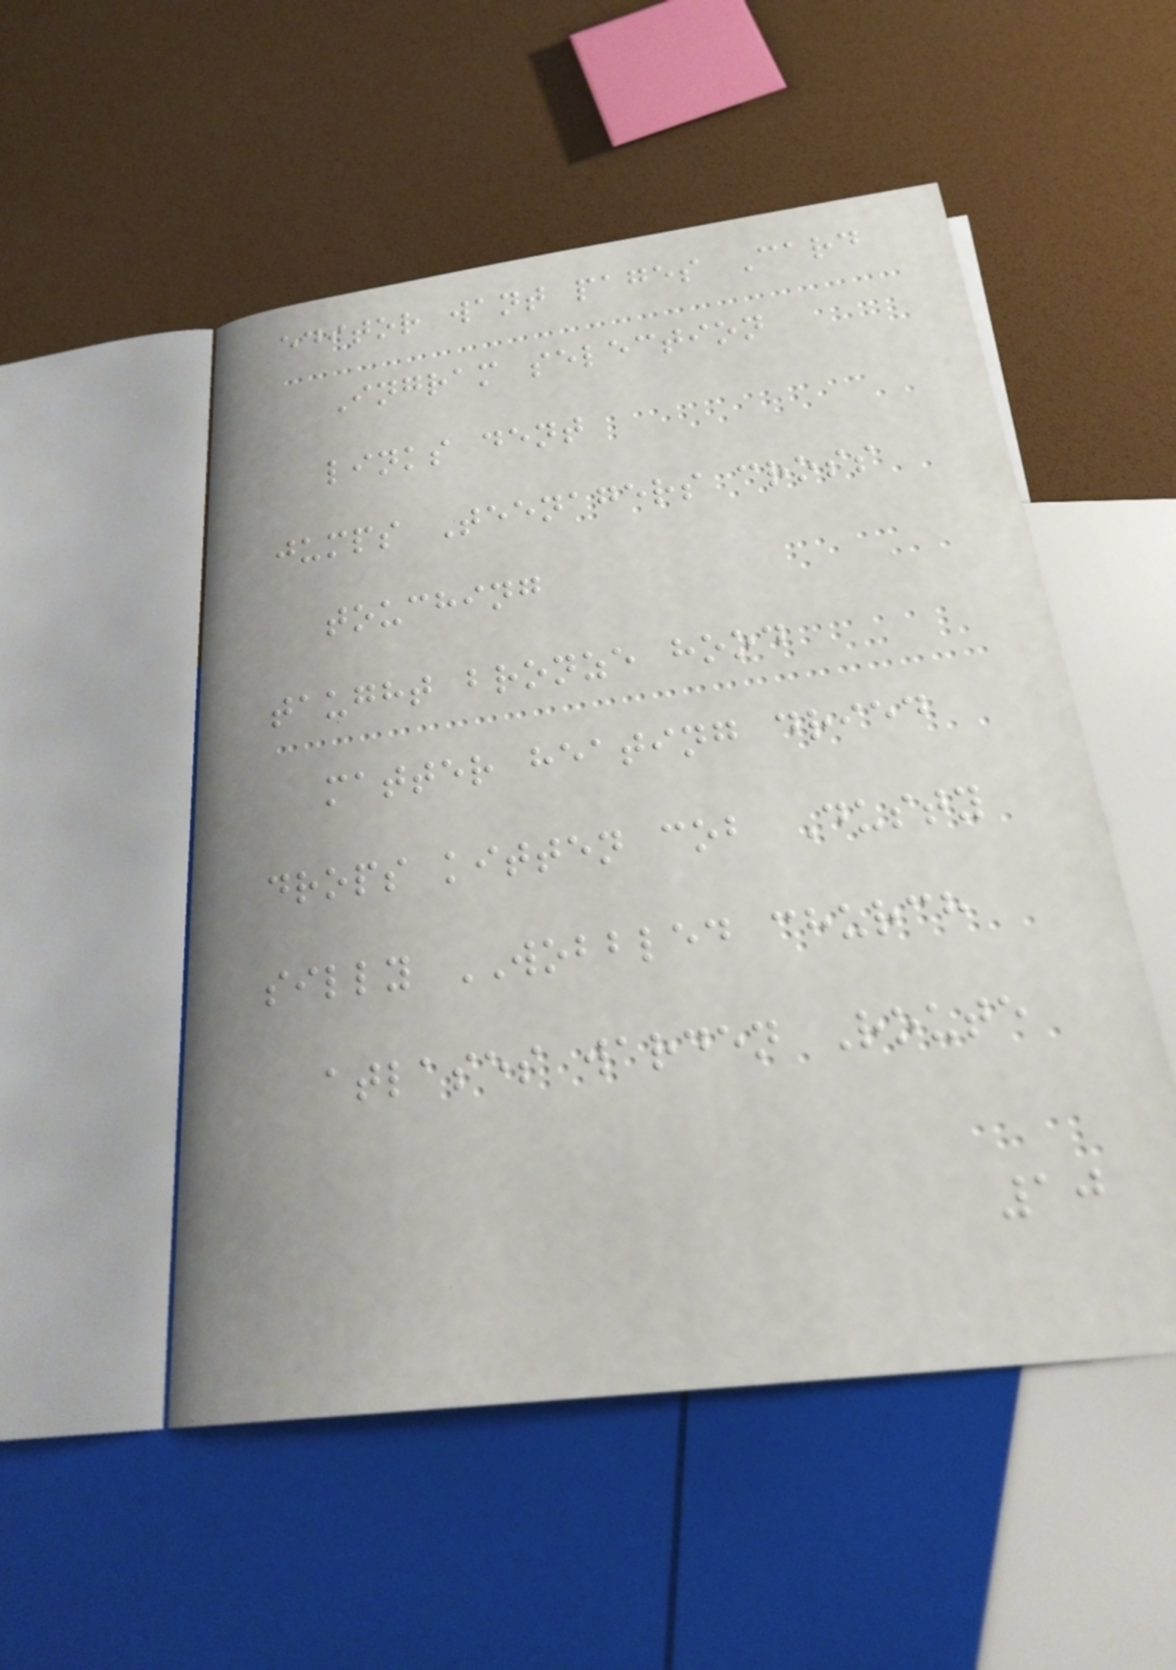editor want pages Card
Ingram selection
links dent
jumps Teenagers cross
touching
taught bronze hood
matter heating dried
drops kitten cob Dusty
silly WOBBLED church
atlases warden Route
10
